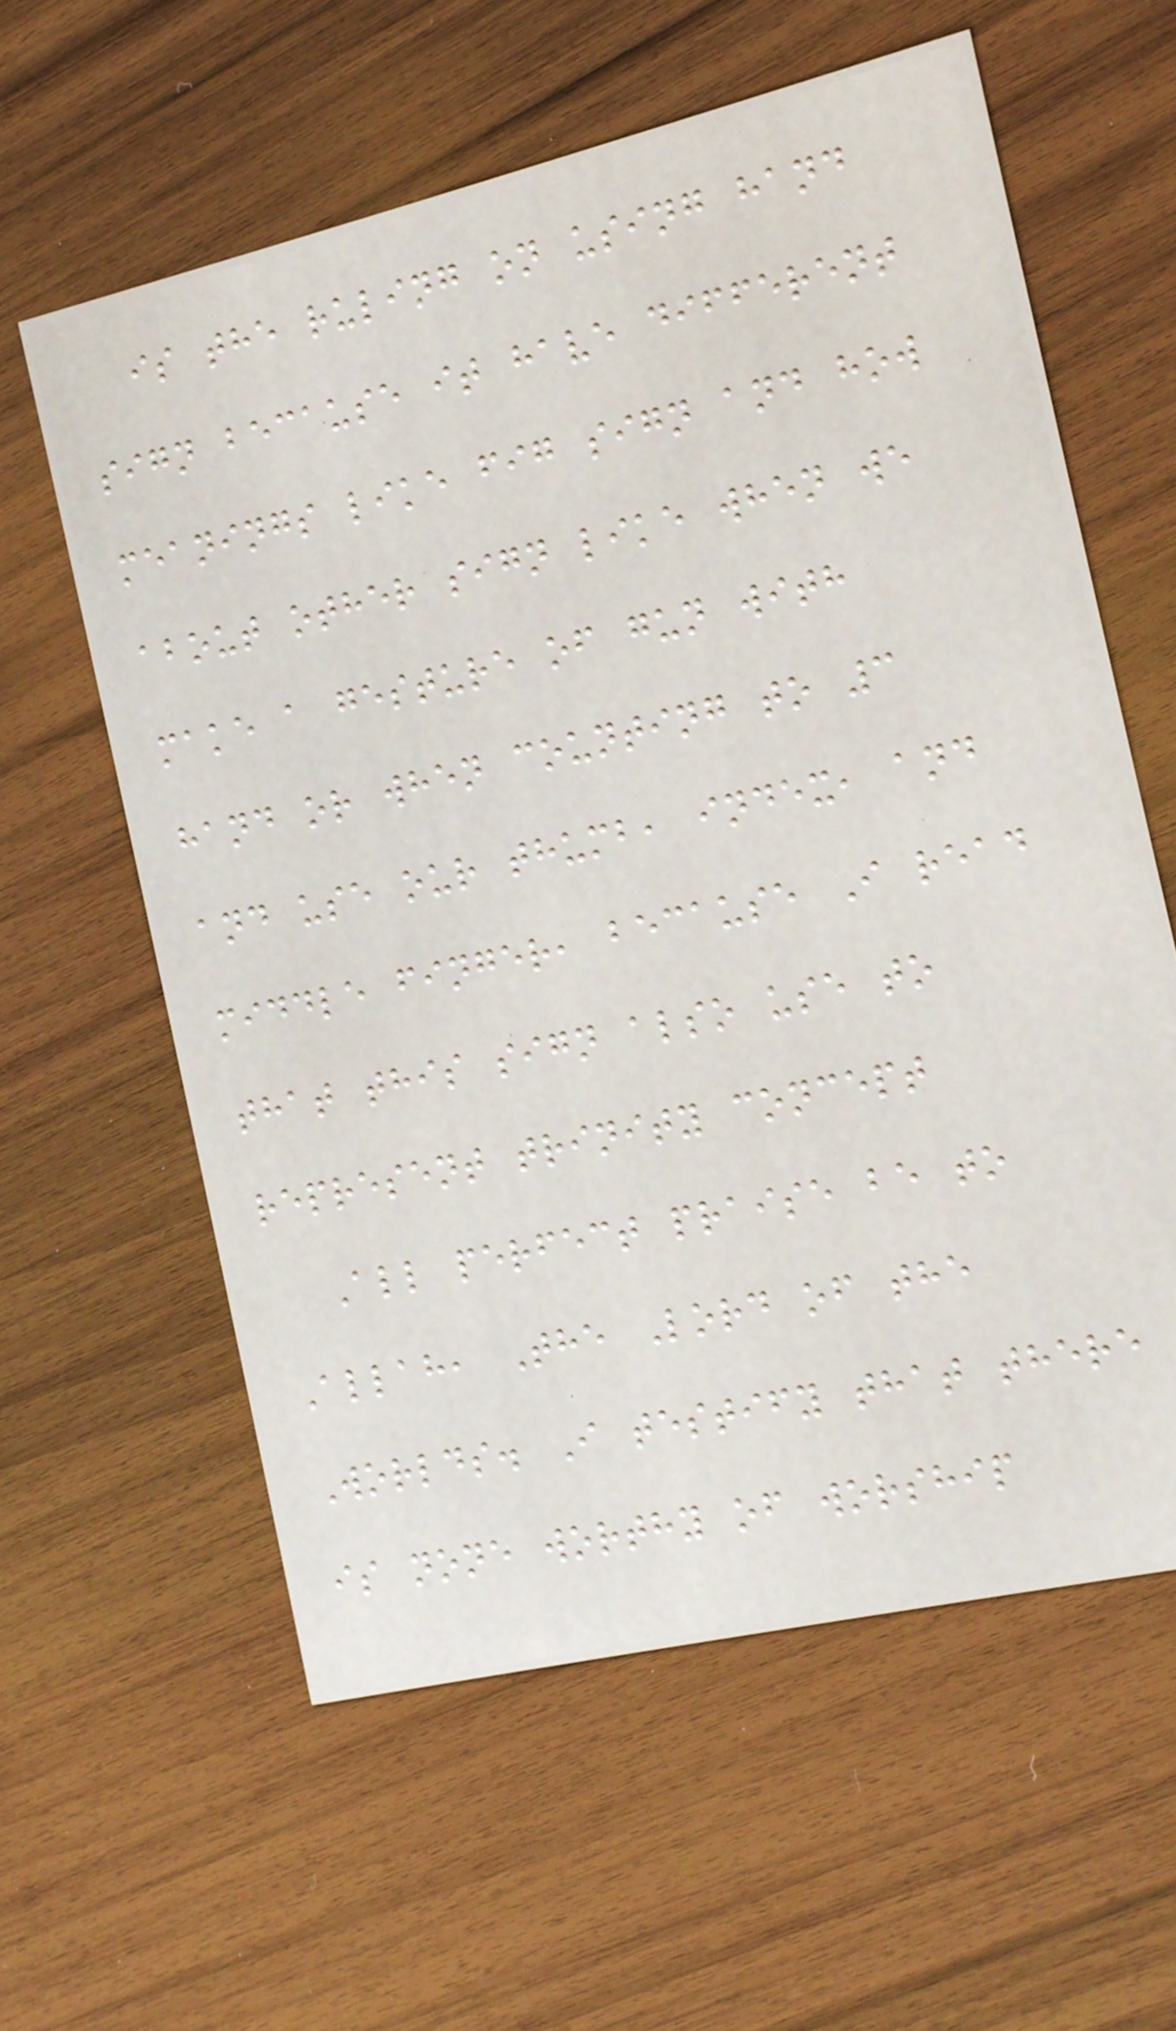is the ruling on using hand
sign because it have different
meanings like fig sign and how
about other sign like when we
make a gesture of gun with
hand or when counting to 3
and use our thumb, index, and
middle finger, because I read
that this sign also use to
represent trinity concept
All perfect praise be to
Allah, The Lord of the
Worlds. I testify that there
is none worthy of worship
